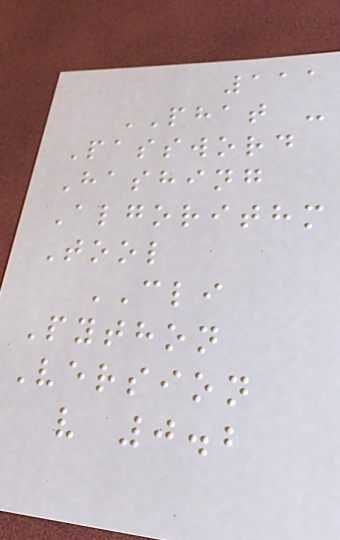111
PHAT -
Password
Hashing
Algorithm
Tool
CLI
Python
Version
v 0.2
